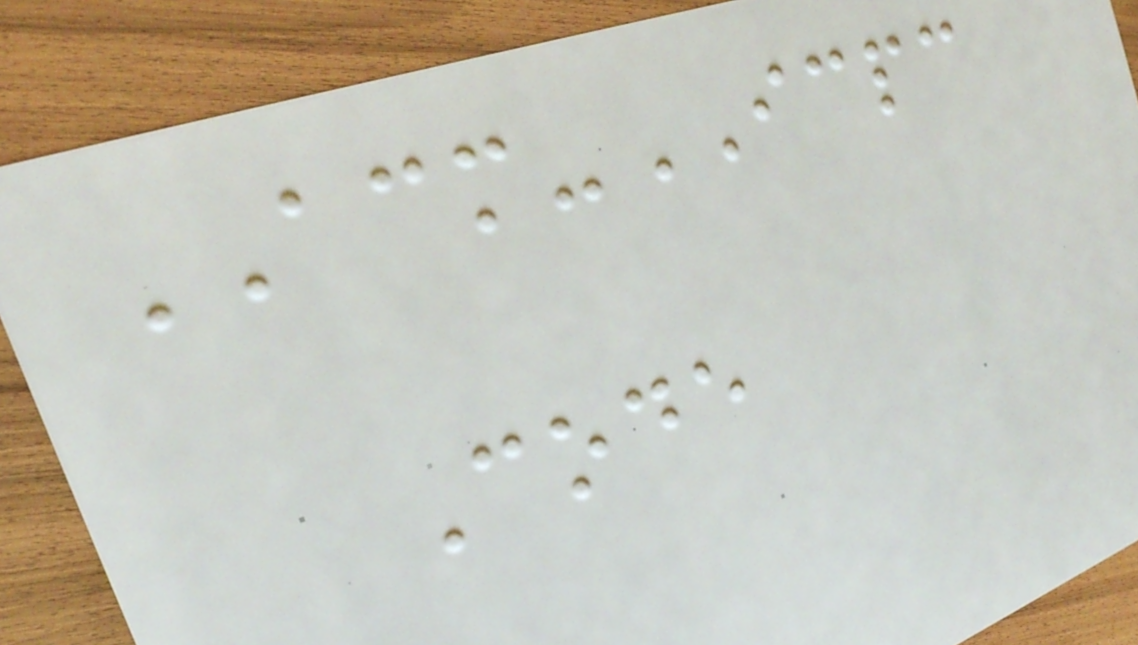ACM-ICPC
Code
